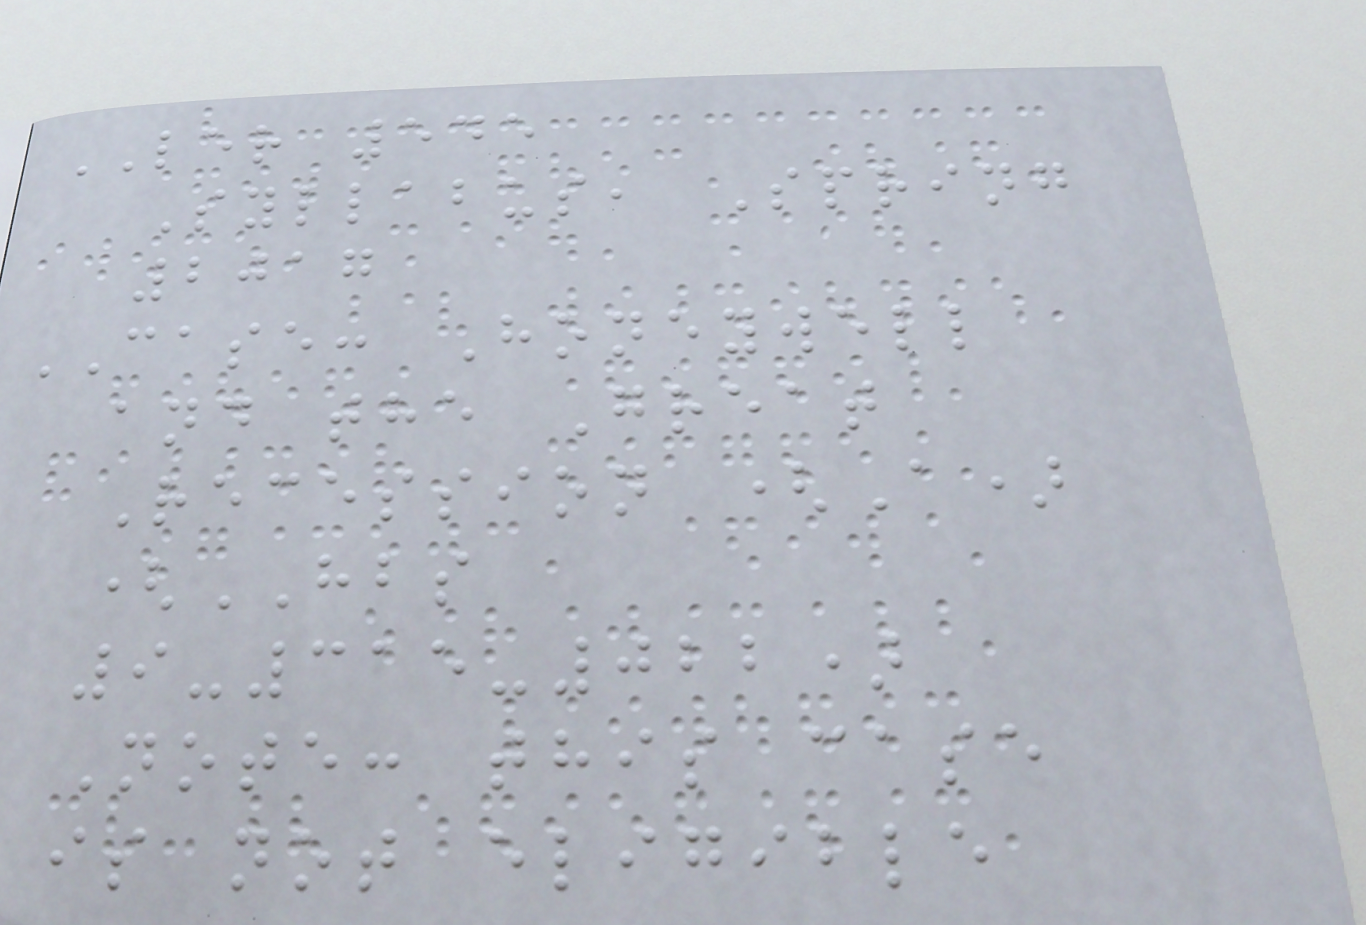LER 545
Syllabus, Spring
2017
CASE: Honeywell
and the Great
Recession (A)
(HBS
9-315-022)
Note: this case
is not eligible
